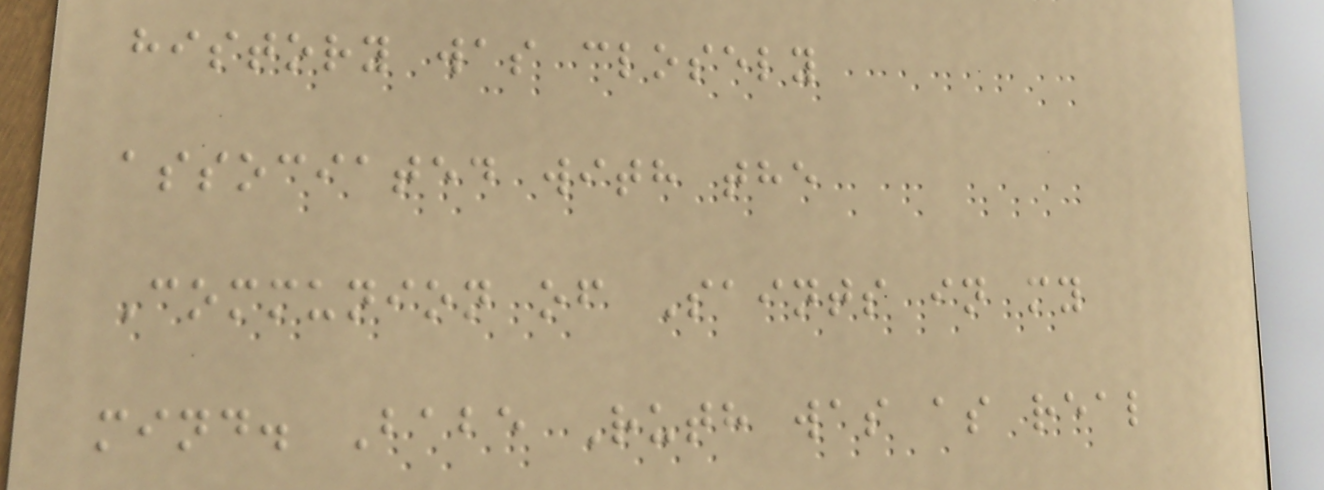history was closely
associated with the
Communion of Saints in my
mind. Babe Ruth was as real
